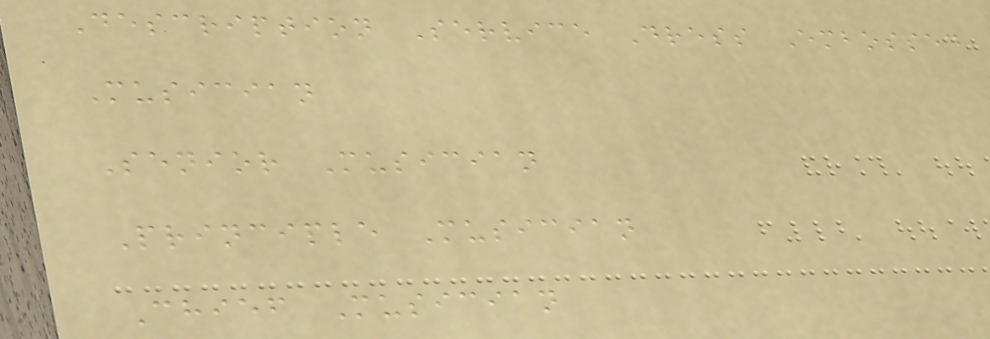Description Service Dress Embossed
Musician
Senior Musician
Principle Musician
Chief Musician
